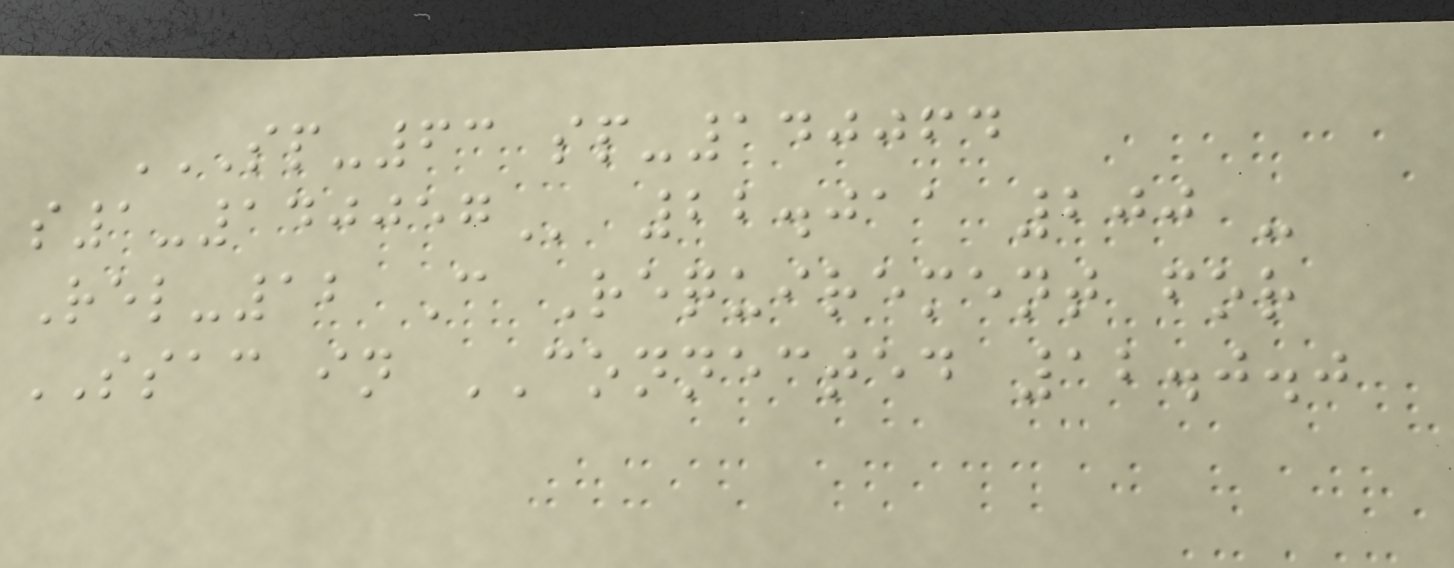SP-63 SP-140064
S1-140057 22.011 200 -
Rel-12 C Requirement for
SSAC in CONNECTED 12.0.0
